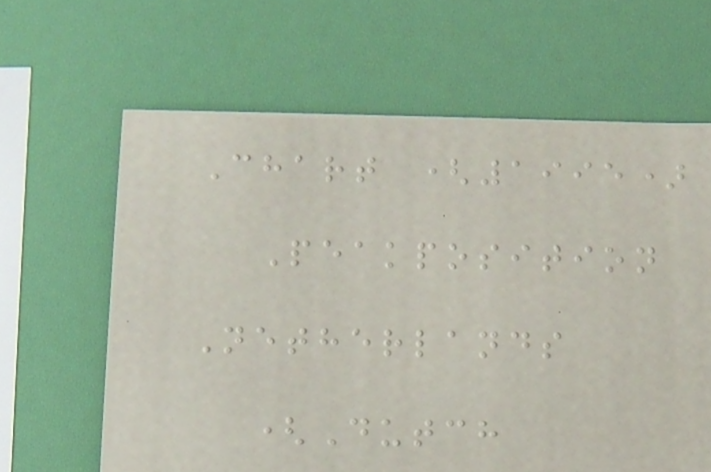Chart (1995)
Peakposition
Netherlands
(Dutch
